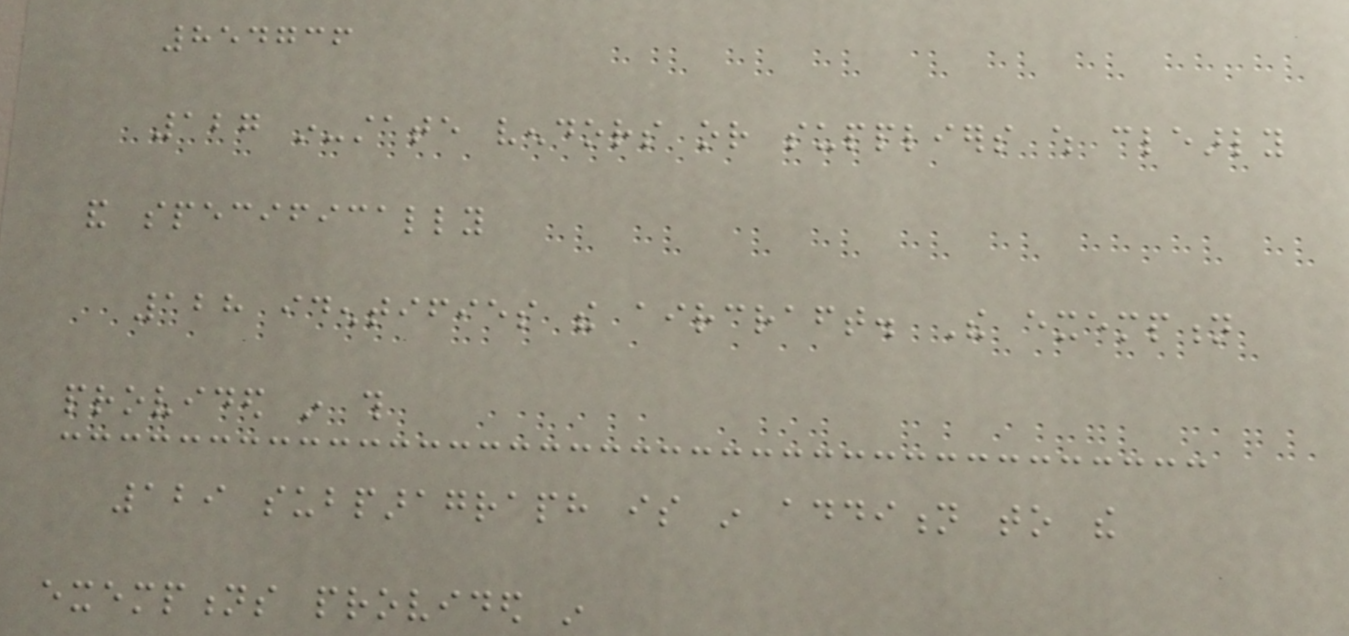854736
127 in-state vendors or suppliers which clearly
and specifically
128 identifies the aircraft. The exemption
provided in this
129 subparagraph is in addition to the
exemptions provided in
